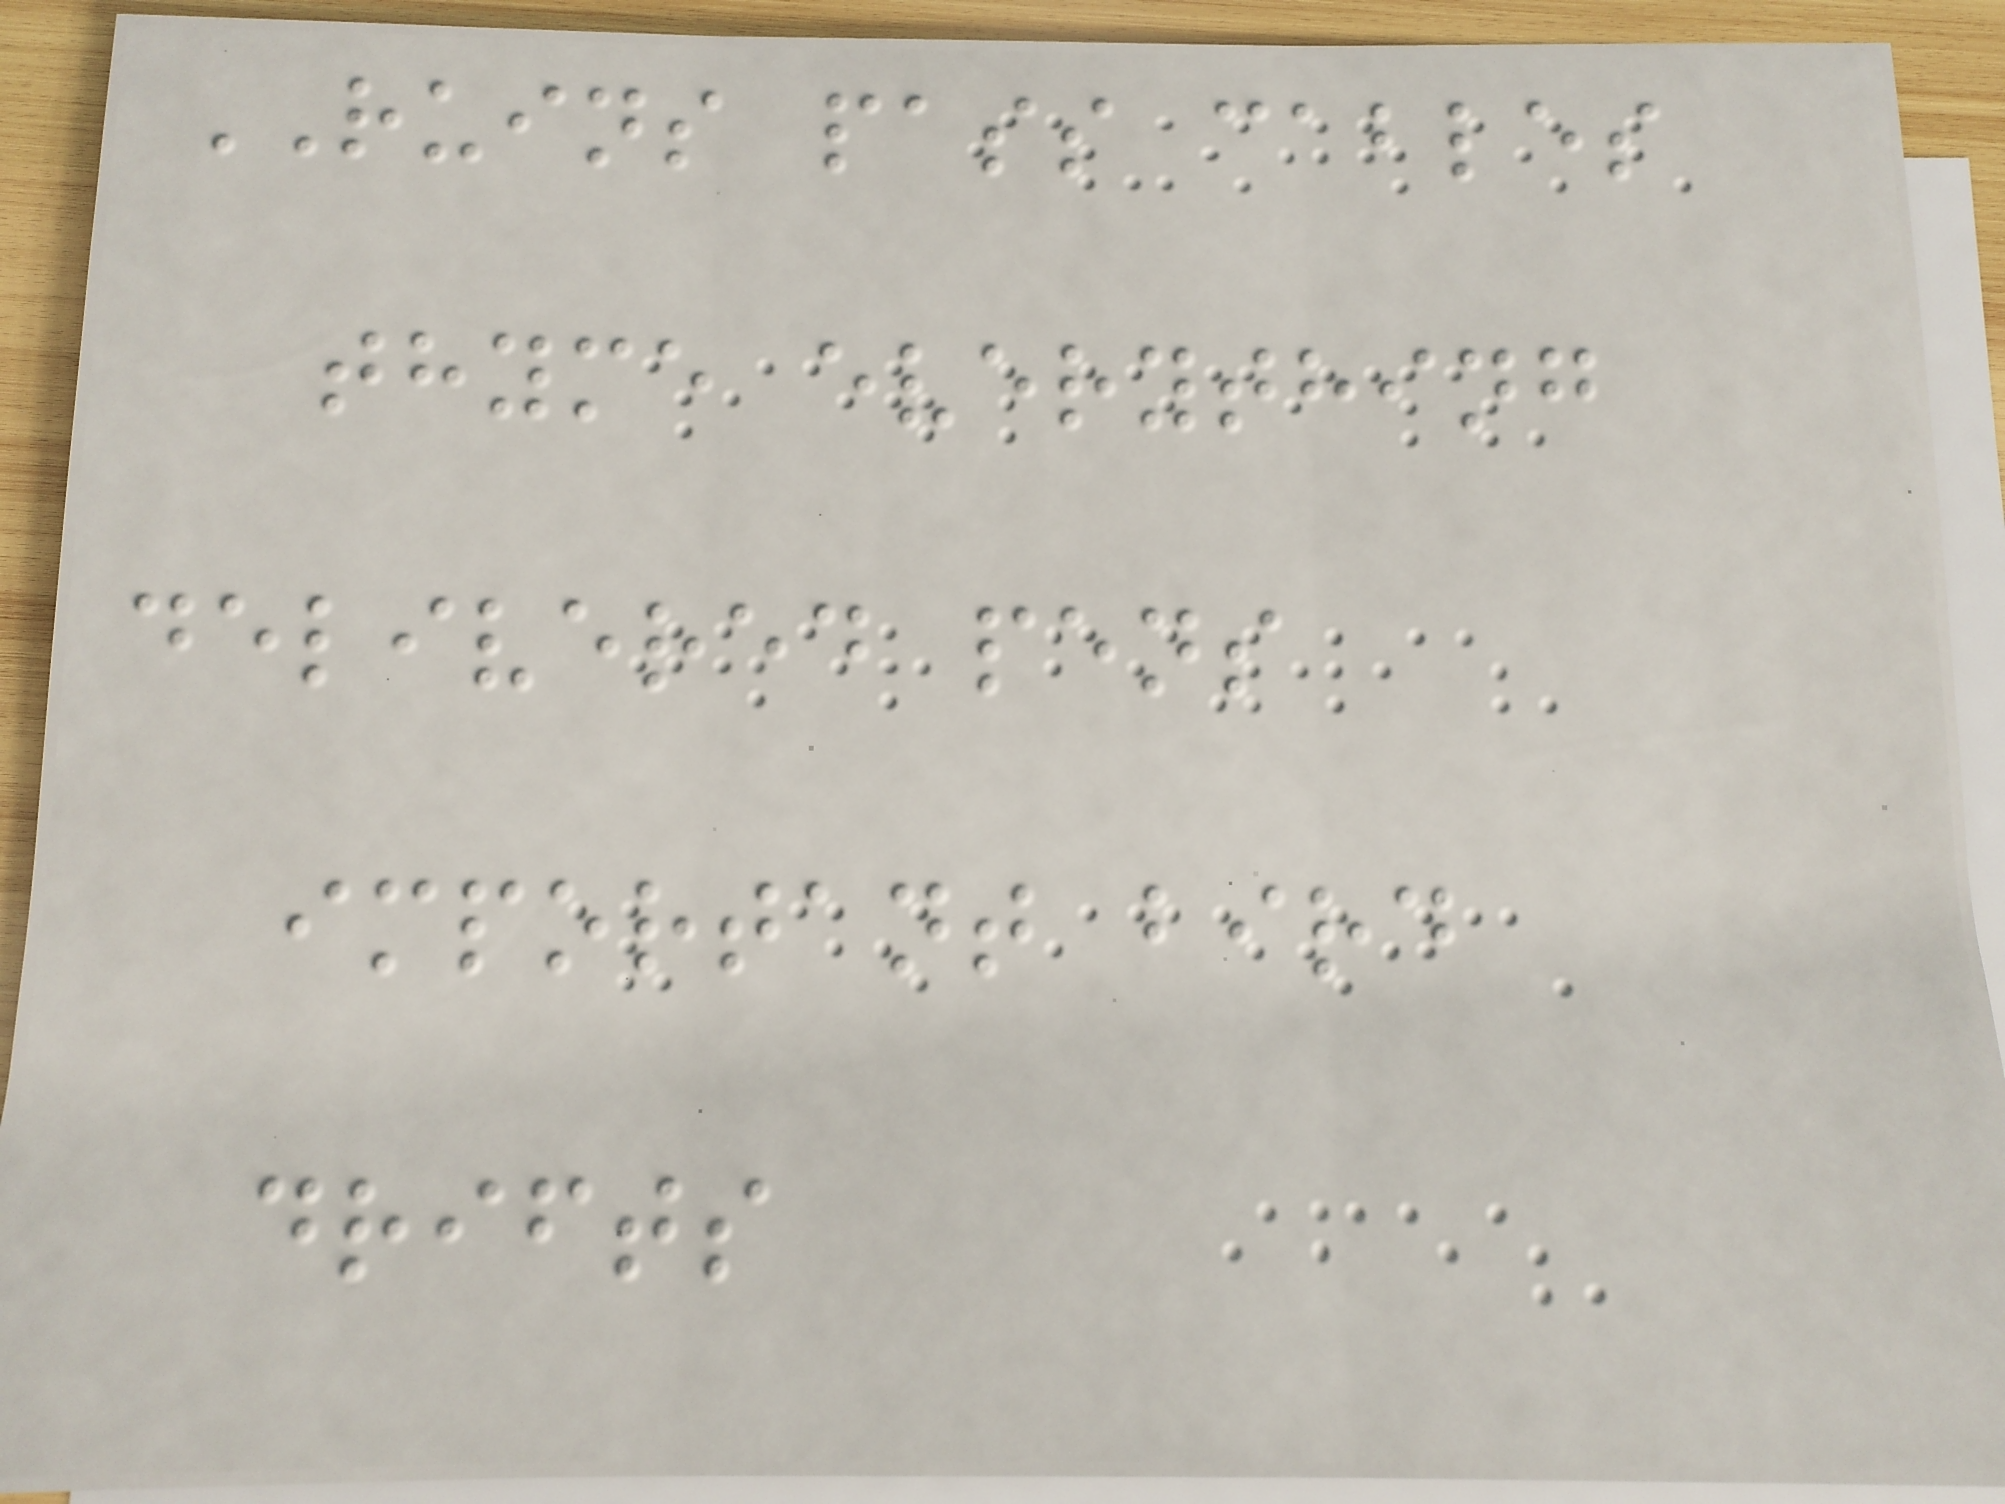RUINS pass cables
thyme everything
delivered pens
important bird
drifts
